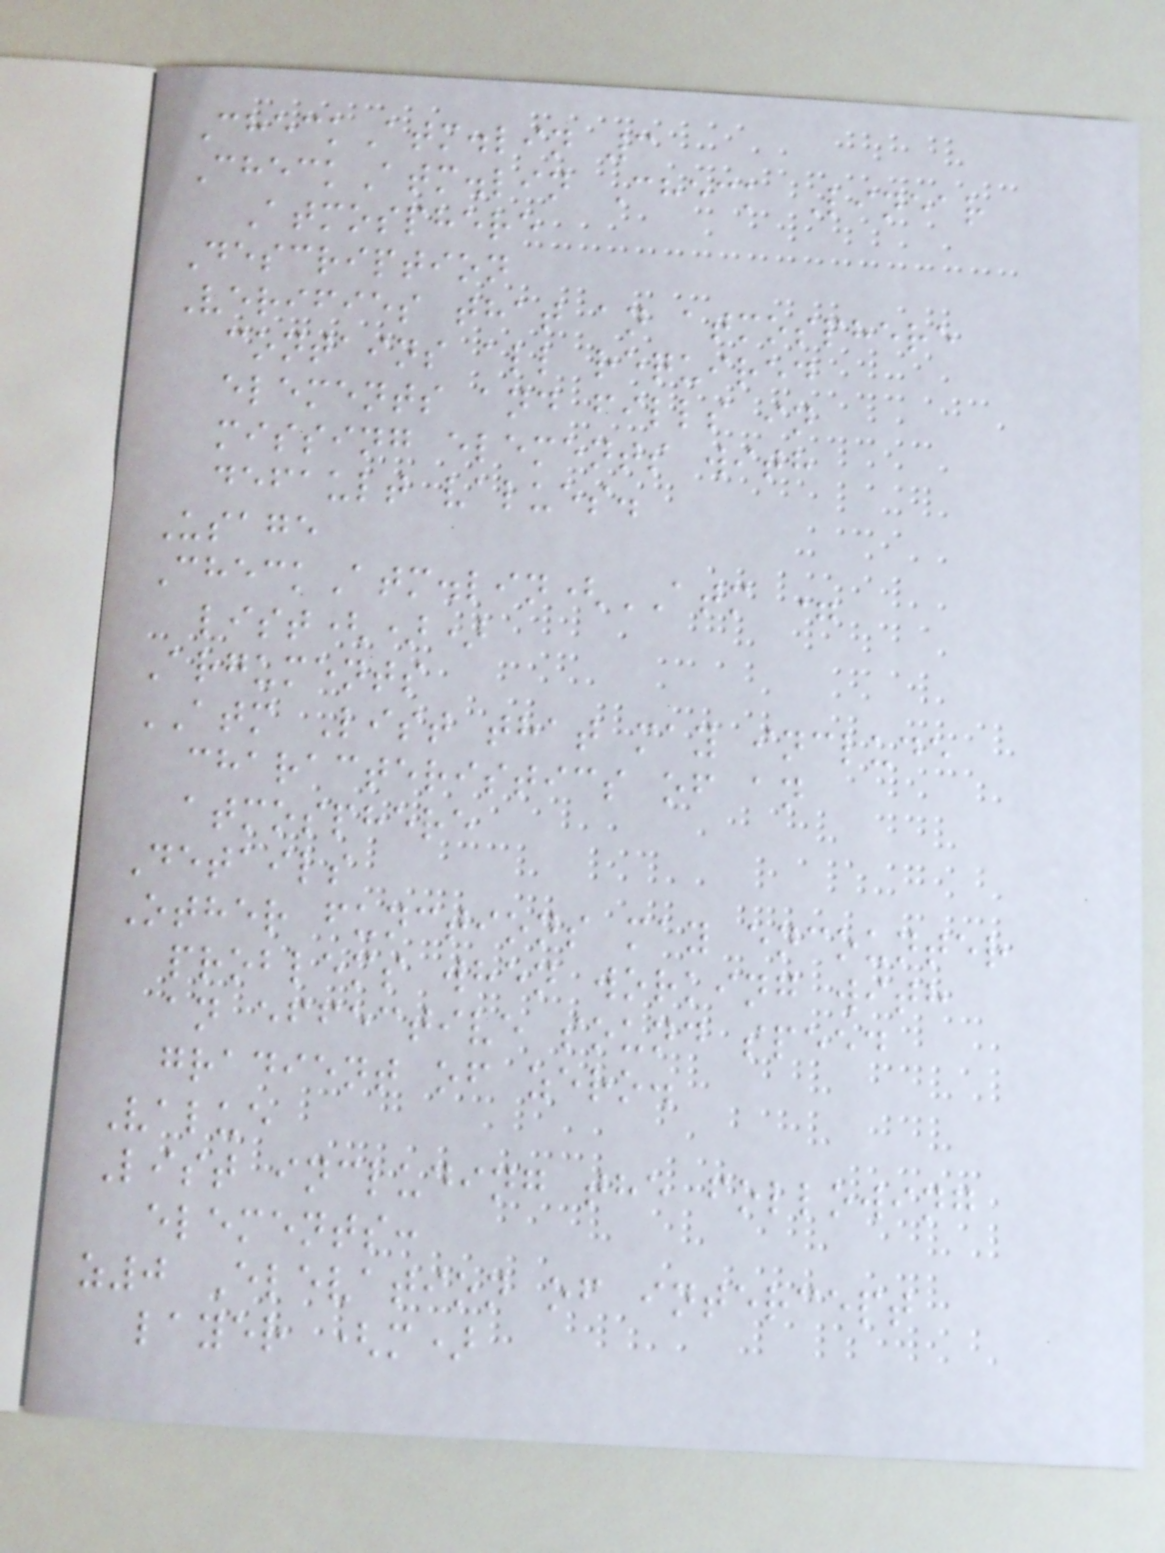CheckAtm.lin 3
CheckAtm.lin Check Linear
Atmosphere
Description
Verifies that an atmosphere
contains all required
elements and fills in
missing elements with
default values.
Usage
CheckAtm.lin(ATM =
list())
Arguments
ATM List that may include
characteristics of an
atmosphere
Details
Other functions may encounter
problems when working with
an effective sound speed
gradient of zero.
Value
List including the following
elements:
z0 Elevation of intercept
layer (m)
